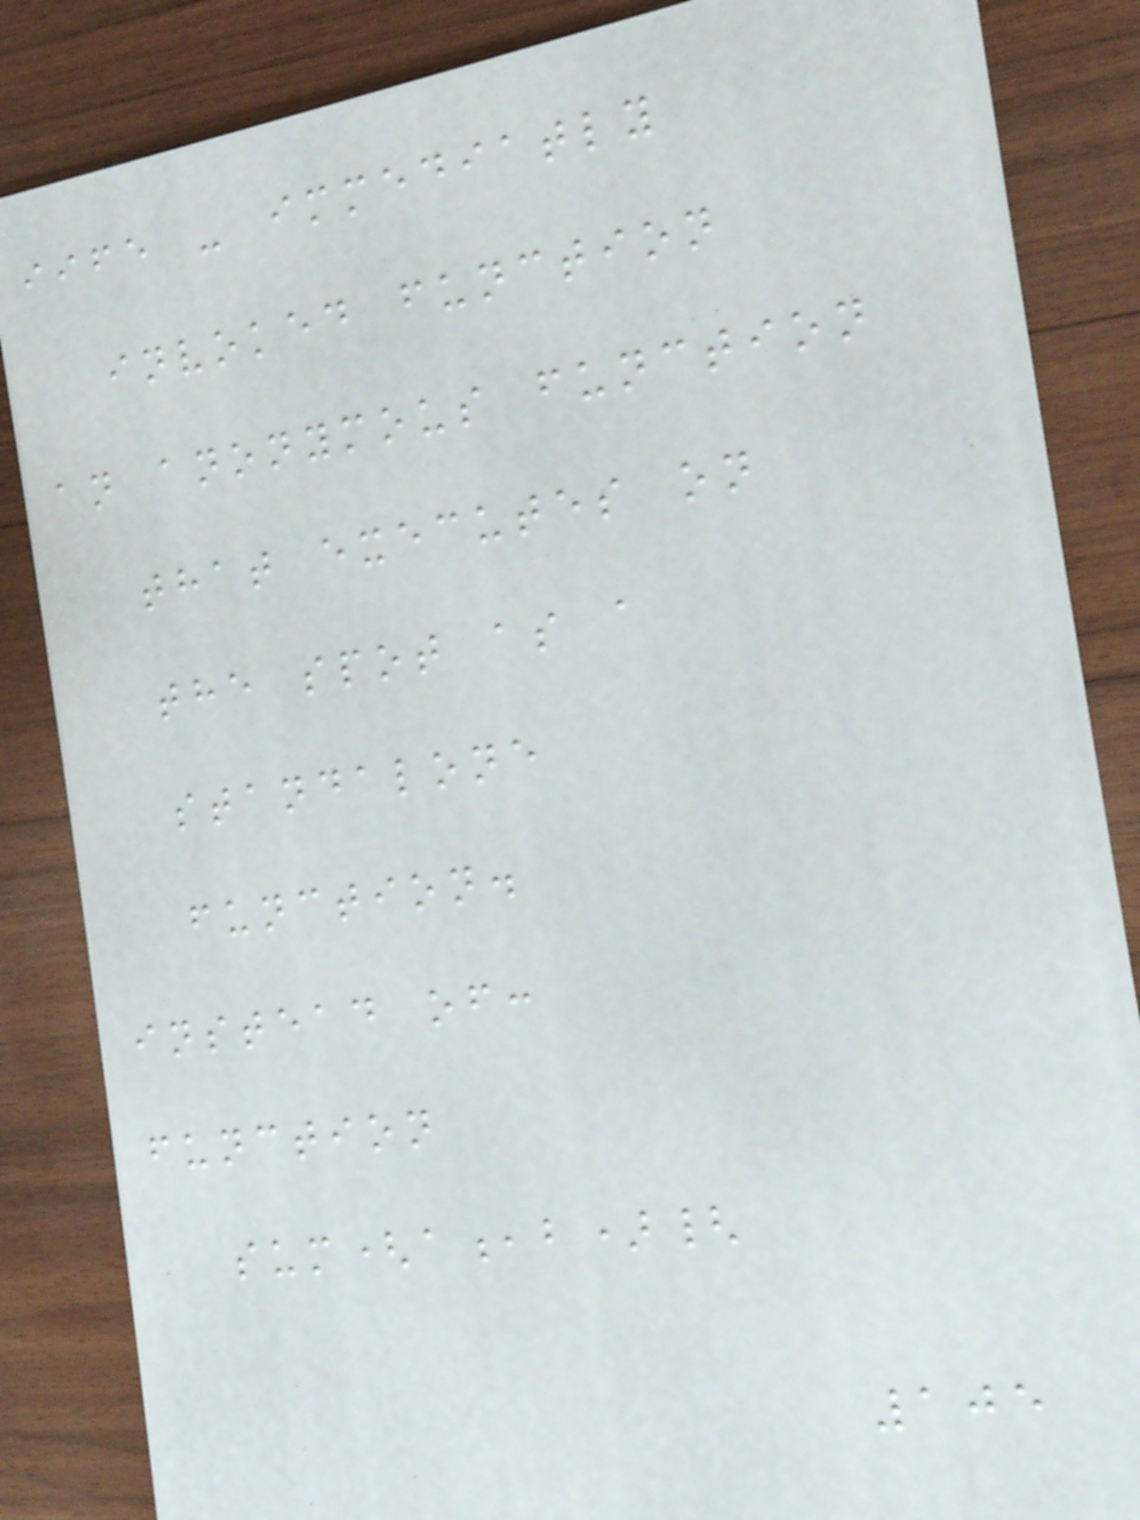iife - immediatly
invoked function
an anonymous function
that executes on
the spot as a
standalone
function.
instead of:
function
sum(a,b){
105
